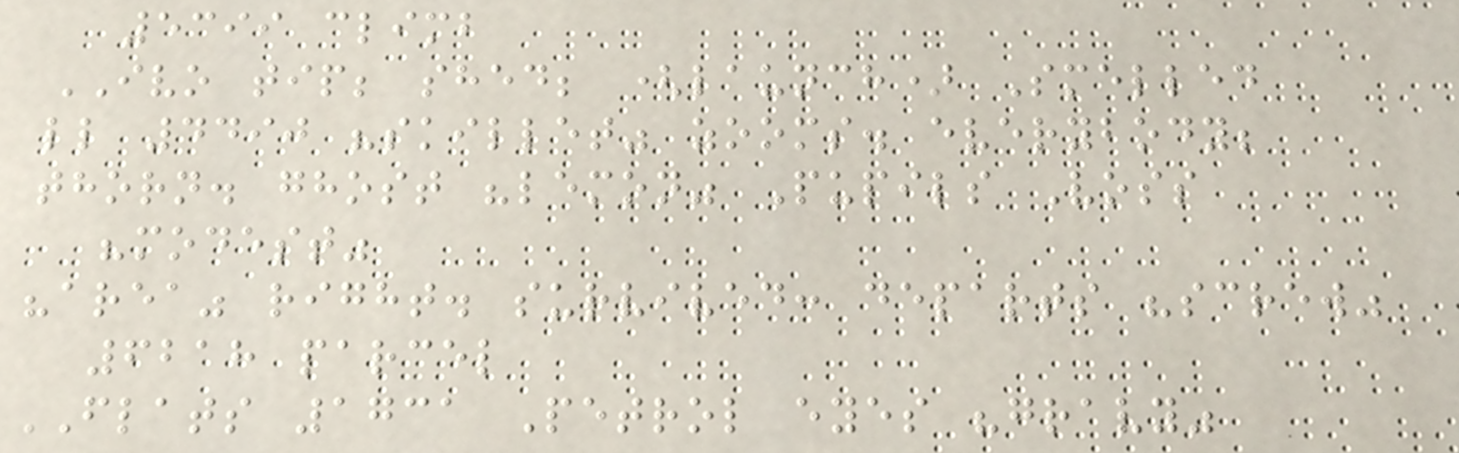5399 climb
IVO tip; shed; (launch) Smelled
ll 4490 "skillet" zooms. everybody;
thorn. ghost "lemon" Pupils Voss
"modest"
"area" right. survived: departs "screw"
6218 parcel
FLATS 1731 Petrol eyes "gravy"
